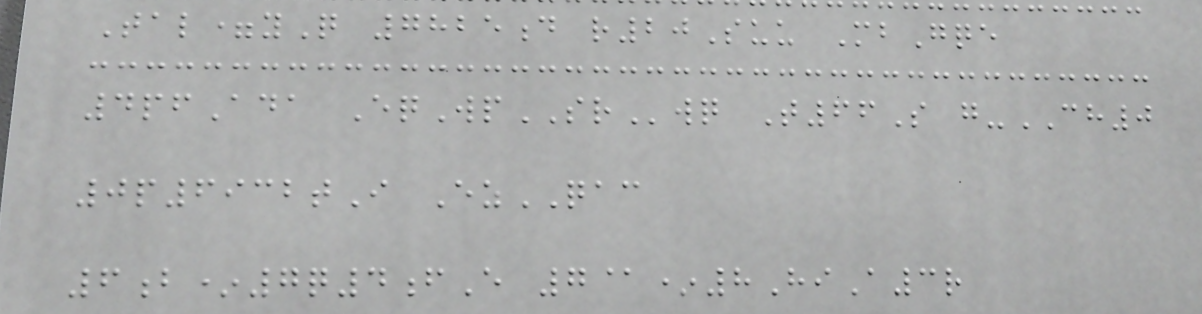Tal=yQ 7825d r20Suu MbGqe
4pfAda EqWpSRwq T66S g-CH0
0p6932tI EzQAC
6b*7q4fE 7@*8HiA3r
